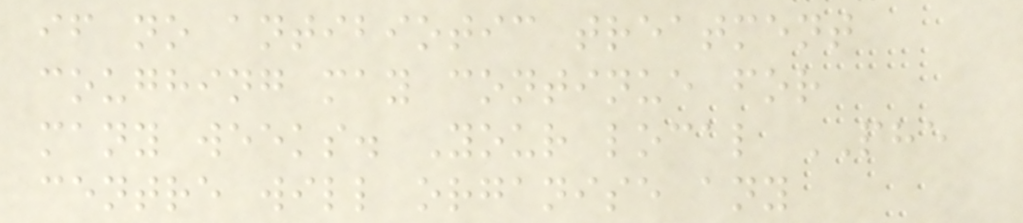if no antibiotic treatment
coughing may continue for
many weeks. Your local PHE
centre will organise any
